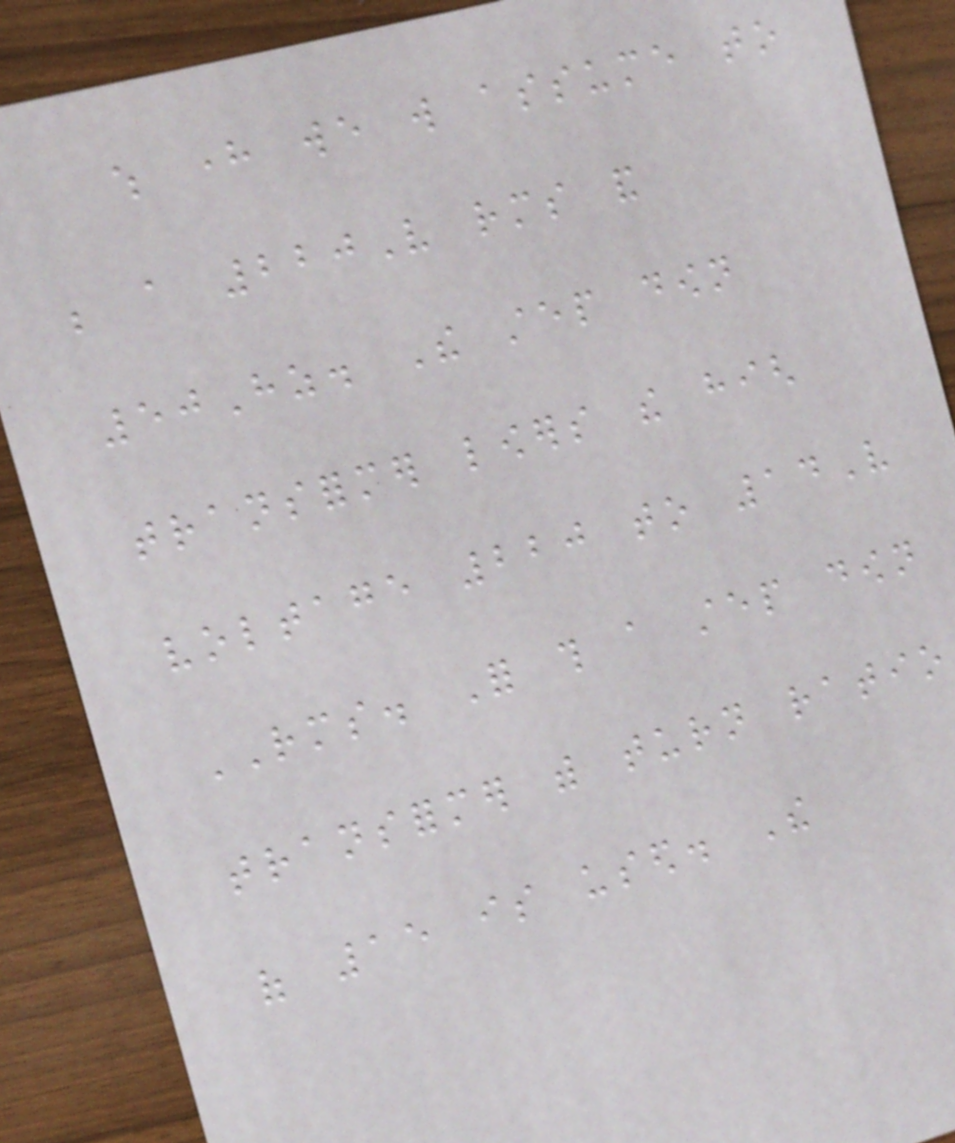which here we will assume to
be a 220V rms and
50Hz. The step down
transformer lowers the high
voltage 220 to 14V
RMS. For this a step down
transformer with turn ratio
of 15 is used. The
